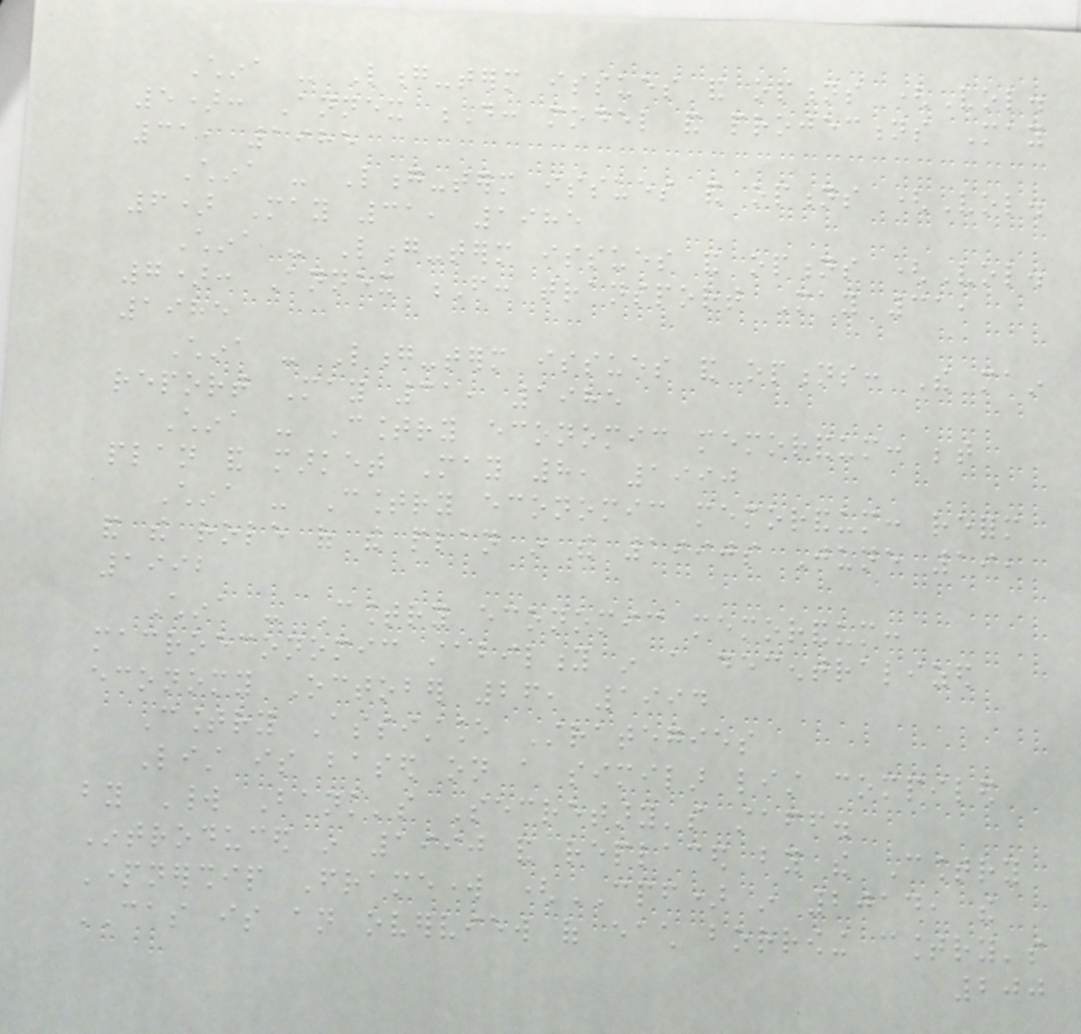China - Long-term issues and options (Vol.
5): Annex D: model and projections May
31, 1985
China - Long-term issues and options (Vol.
6) May 31, 1985
China - Long-term issues and options (Vol.
7): Annex F: transport May 31,
1985
China - Long-term issues and options: The main
report May 31, 1985
China - Country economic memorandum: between
plan and market May 8, 1990
China - Country economic memorandum: reform
and the role of the plan in the 1990s June 19,
1992
China - Country economic memorandum:
macroeconomic stability in a decentralized
economy October 26, 1994
Country Assistance Strategies
List is based on a similar list compiled
by World Bank's Secretary's staff.
Introduced in 1990 and replaced by the Country
Partnership Framework (CPF) in 2014, the
CAS is an overview of each borrowing country's
200
